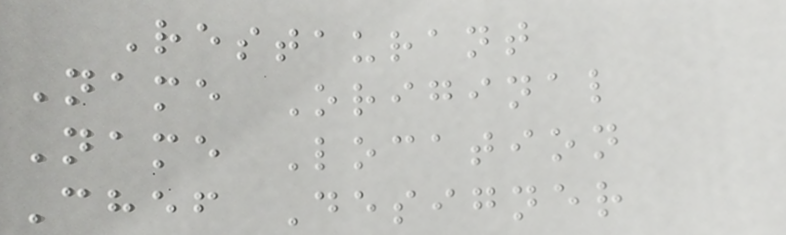Restaurant
Name Original
Name Location
Chef Designer
